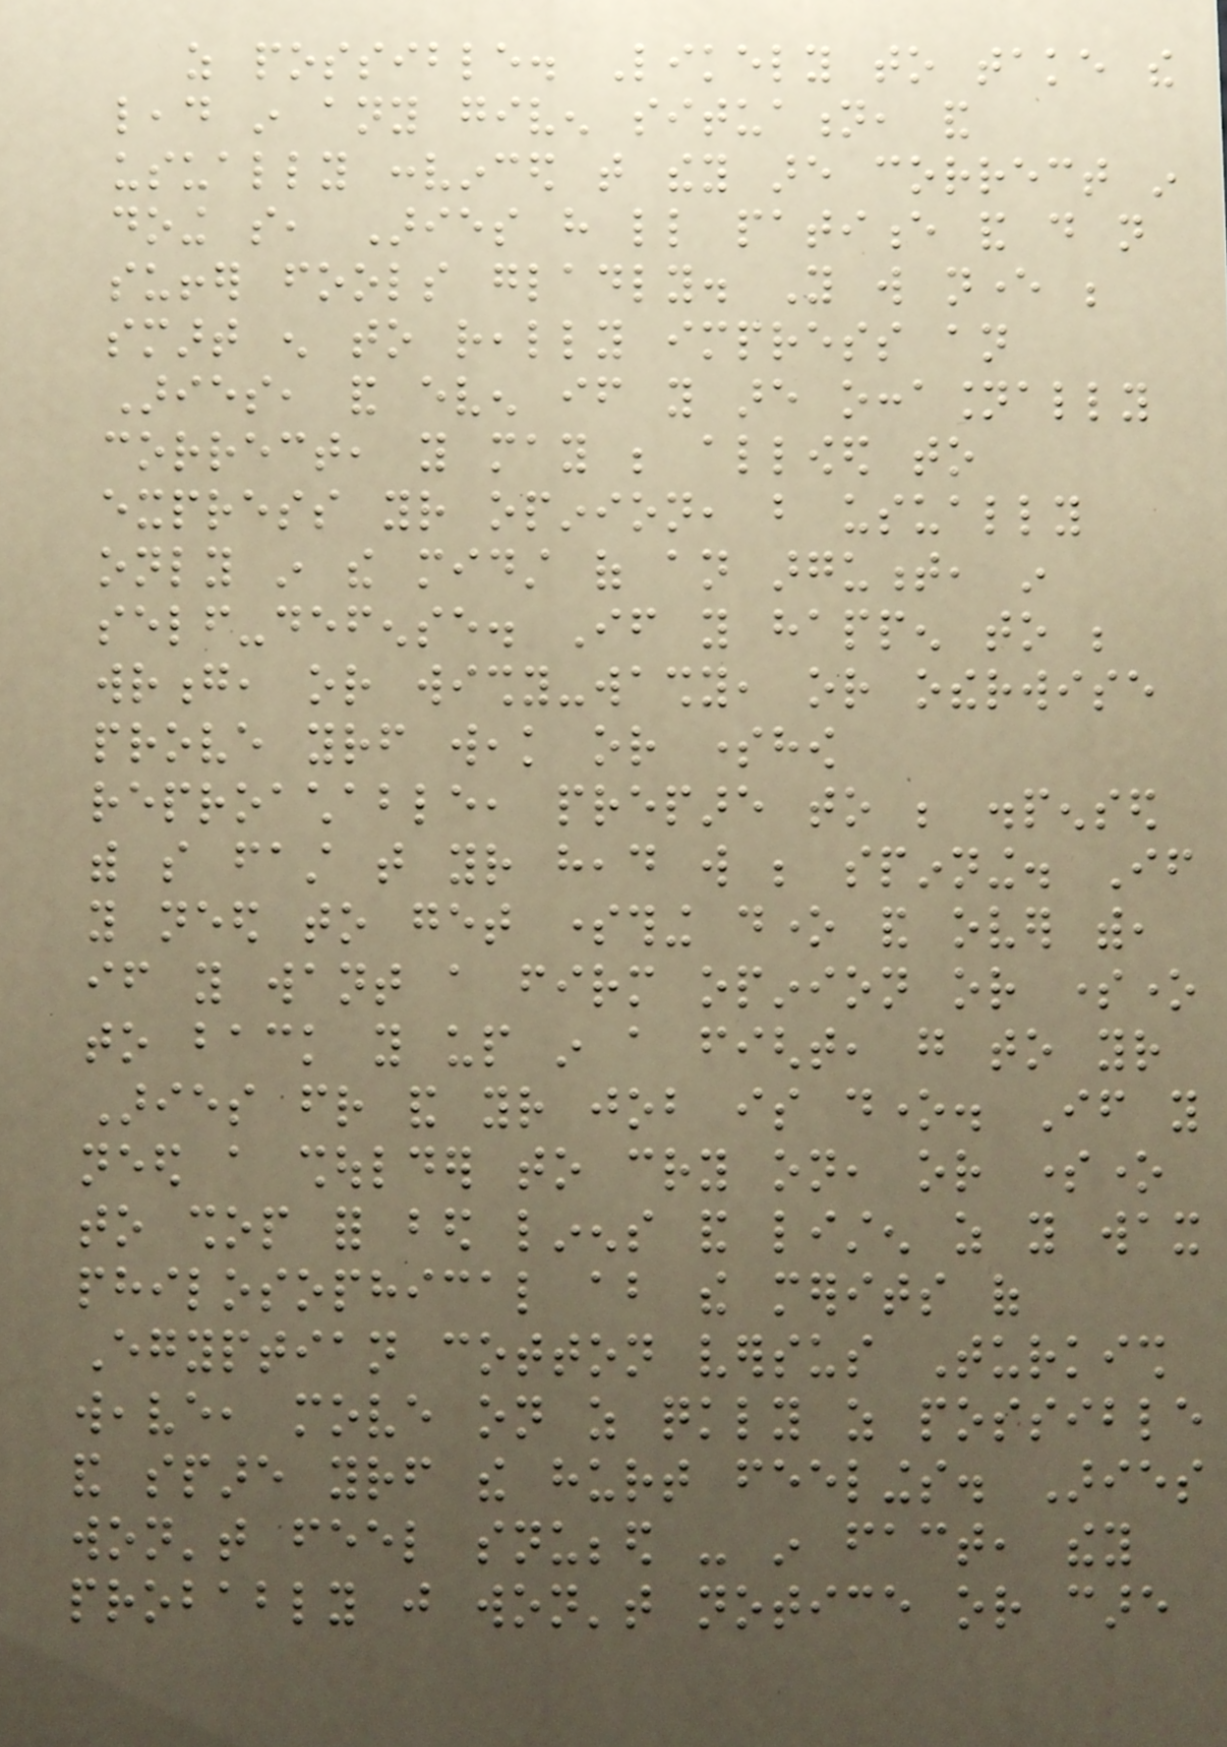as possible. Likely to take the
lead in any given situation, and
usually convinced that they are correct in
doing so, Aries have little patience and do not
suffer fools gladly. You will never be
smart enough to really impress an
Aries, and even if you are occasionally
correct, you may be allowed to
express your opinion, but usually
only in the midst of an argument, in
self-defense. If you happen to be
wrong, or wishy-washy, or otherwise
prove yourself weak or somehow
reproachable, prepare to be dispensed
with so fast that your head will be spinning. If
you need to get something done and over with,
if you want a firm opinion or someone
to back you up in a fight, go to your
Aries friend and your job is done. If you
need a shoulder to cry on, or someone
to shop for bed linens and listen as you wax
philosophical about the merits of
Egyptian cotton versus Turkish
weave, move on as quickly as possible
and spare yourself the hurt feelings. Aries
won't feel snubbed - in fact, they
probably just won't notice or care
